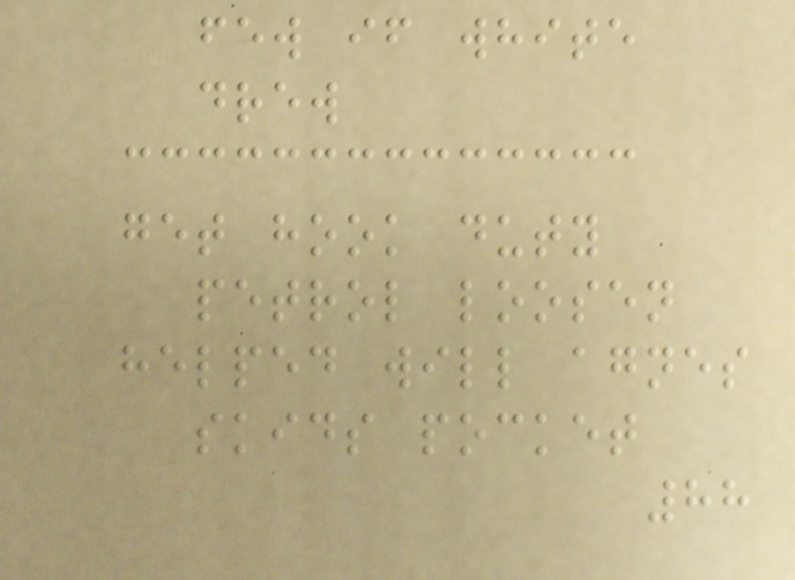few if white
drew
get hook duty
petrol loosen
helped will agnes
skids pocket
88
